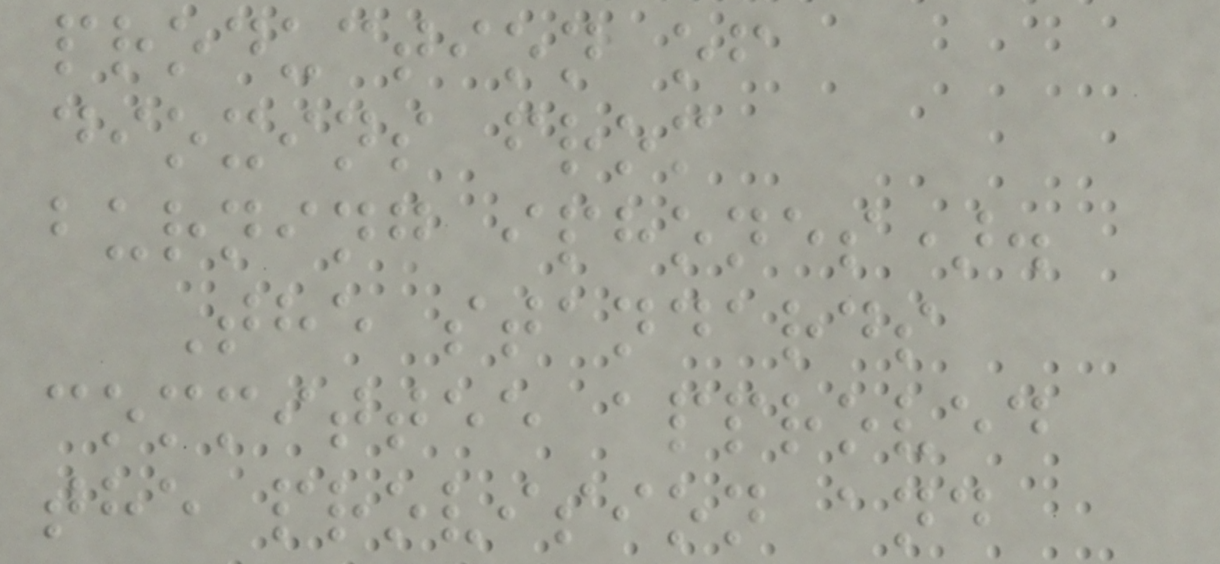production of
dioxins from
burning iphones).
The standards
committee approved
the provision and
